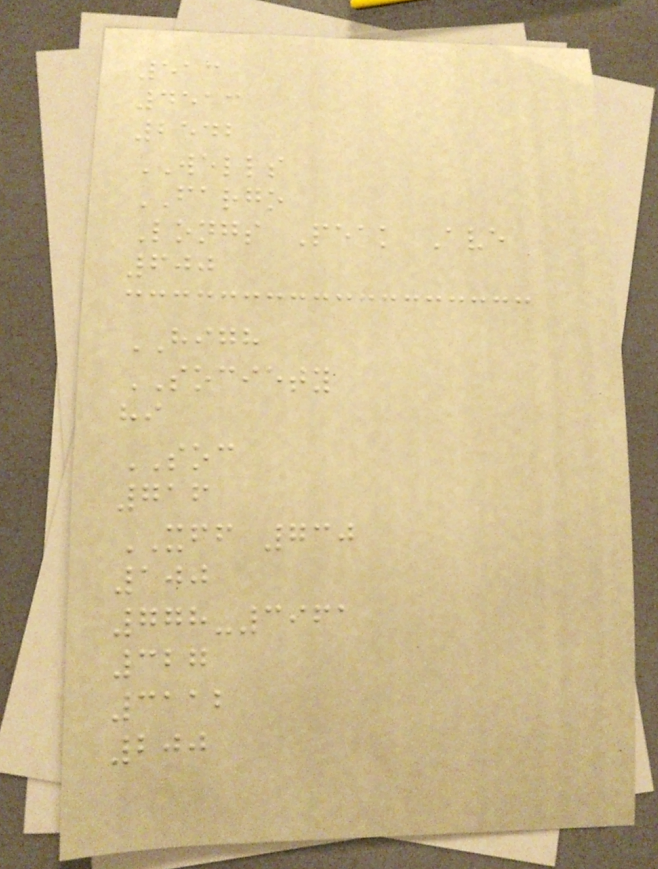513
4513
2542
WELLS
FARGO
Longs Peak Ave
600
HIGH
SOCIETY
hi
SOC
716
XFF 730
100
778-3961
327
3112
200
